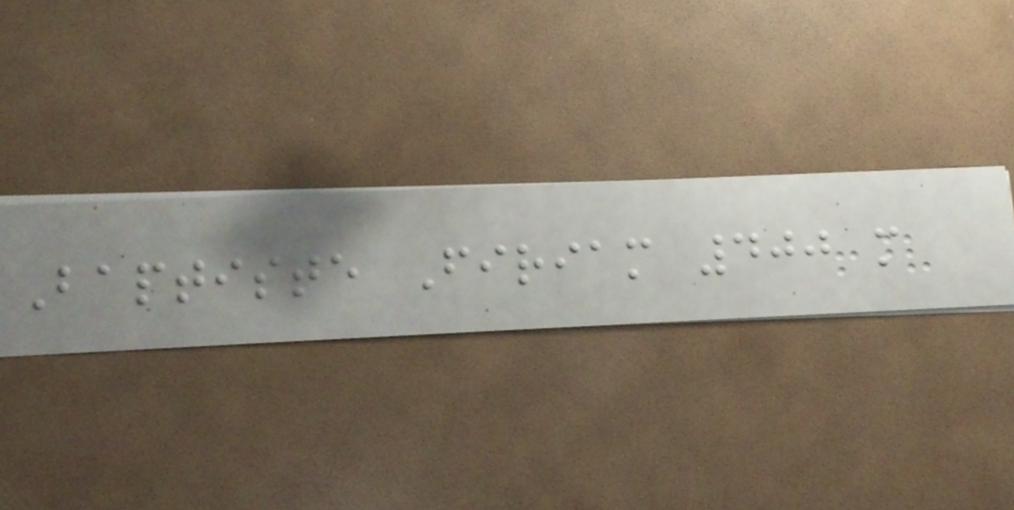Baptiste Firiam 400 m
